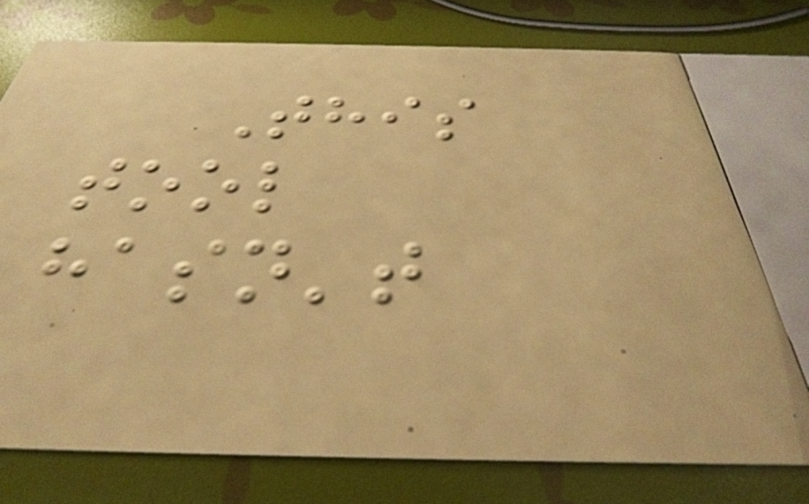This
tool
hasn't
